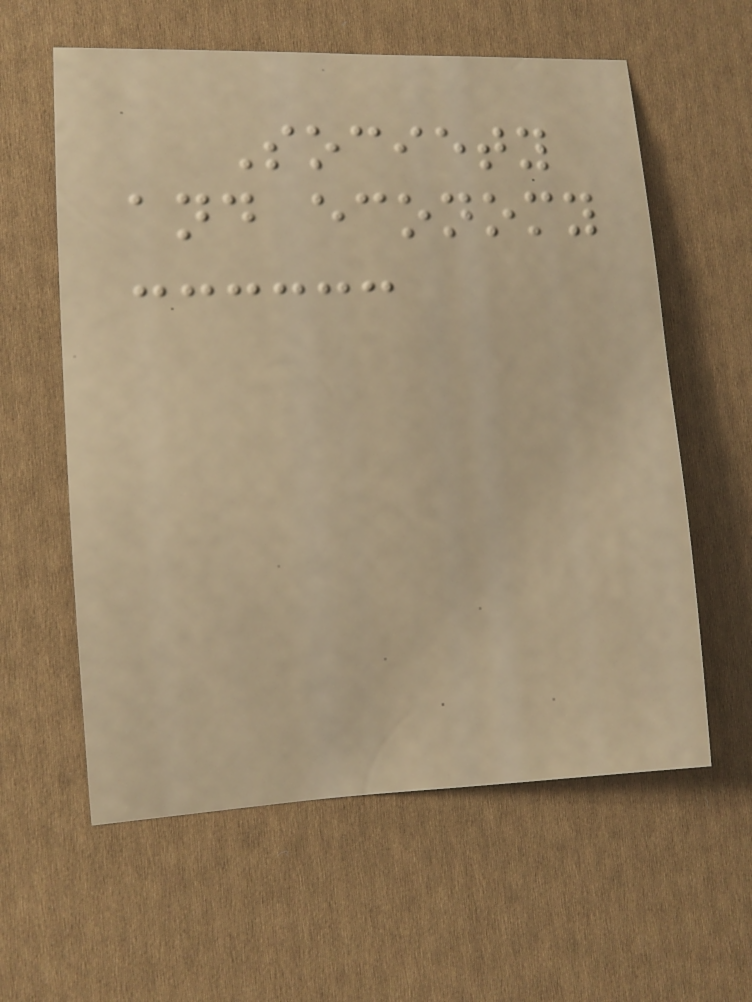Society
and economy
